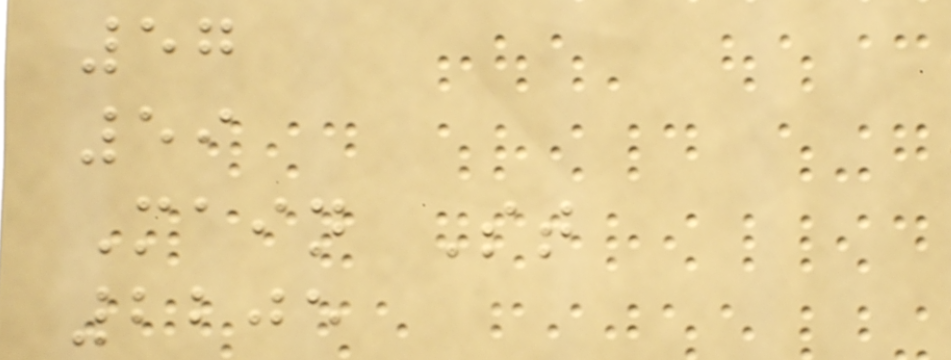57
59
Main St
2205
